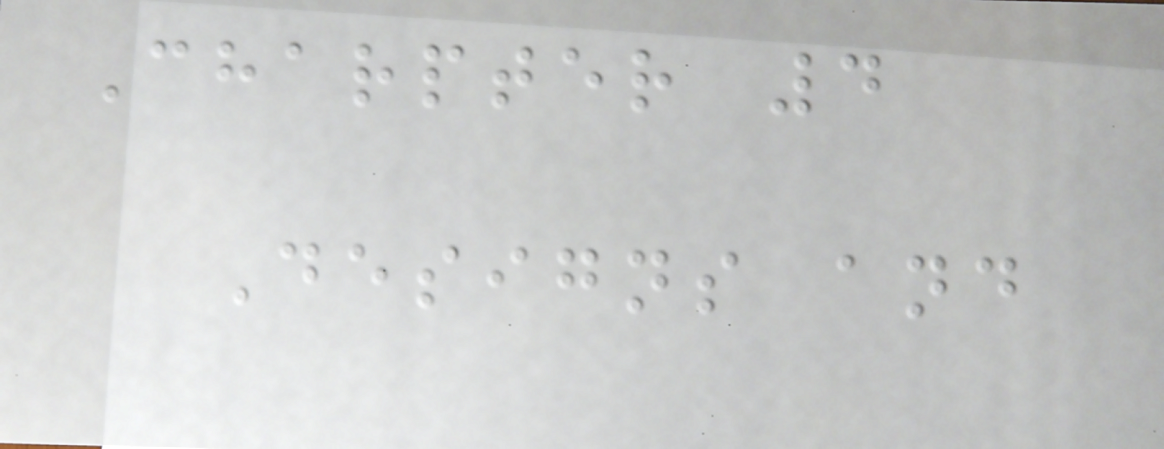Charpter 4
Designs and
